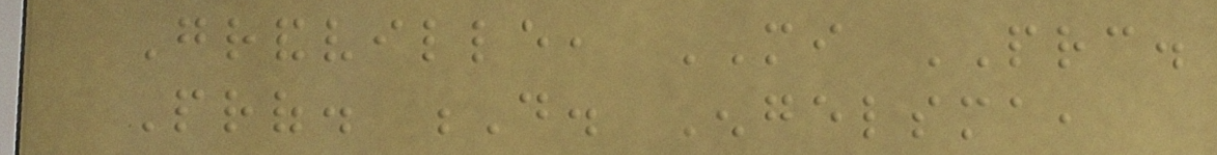Grandville, MI PRC.
Prof. D. Engelsma,
